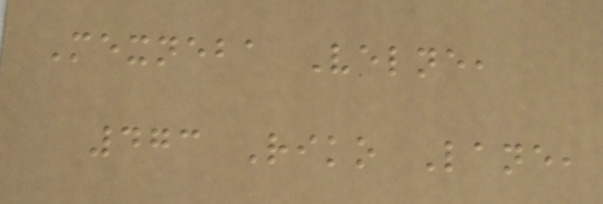Mexneba Velne,
473 Riko Lane,
